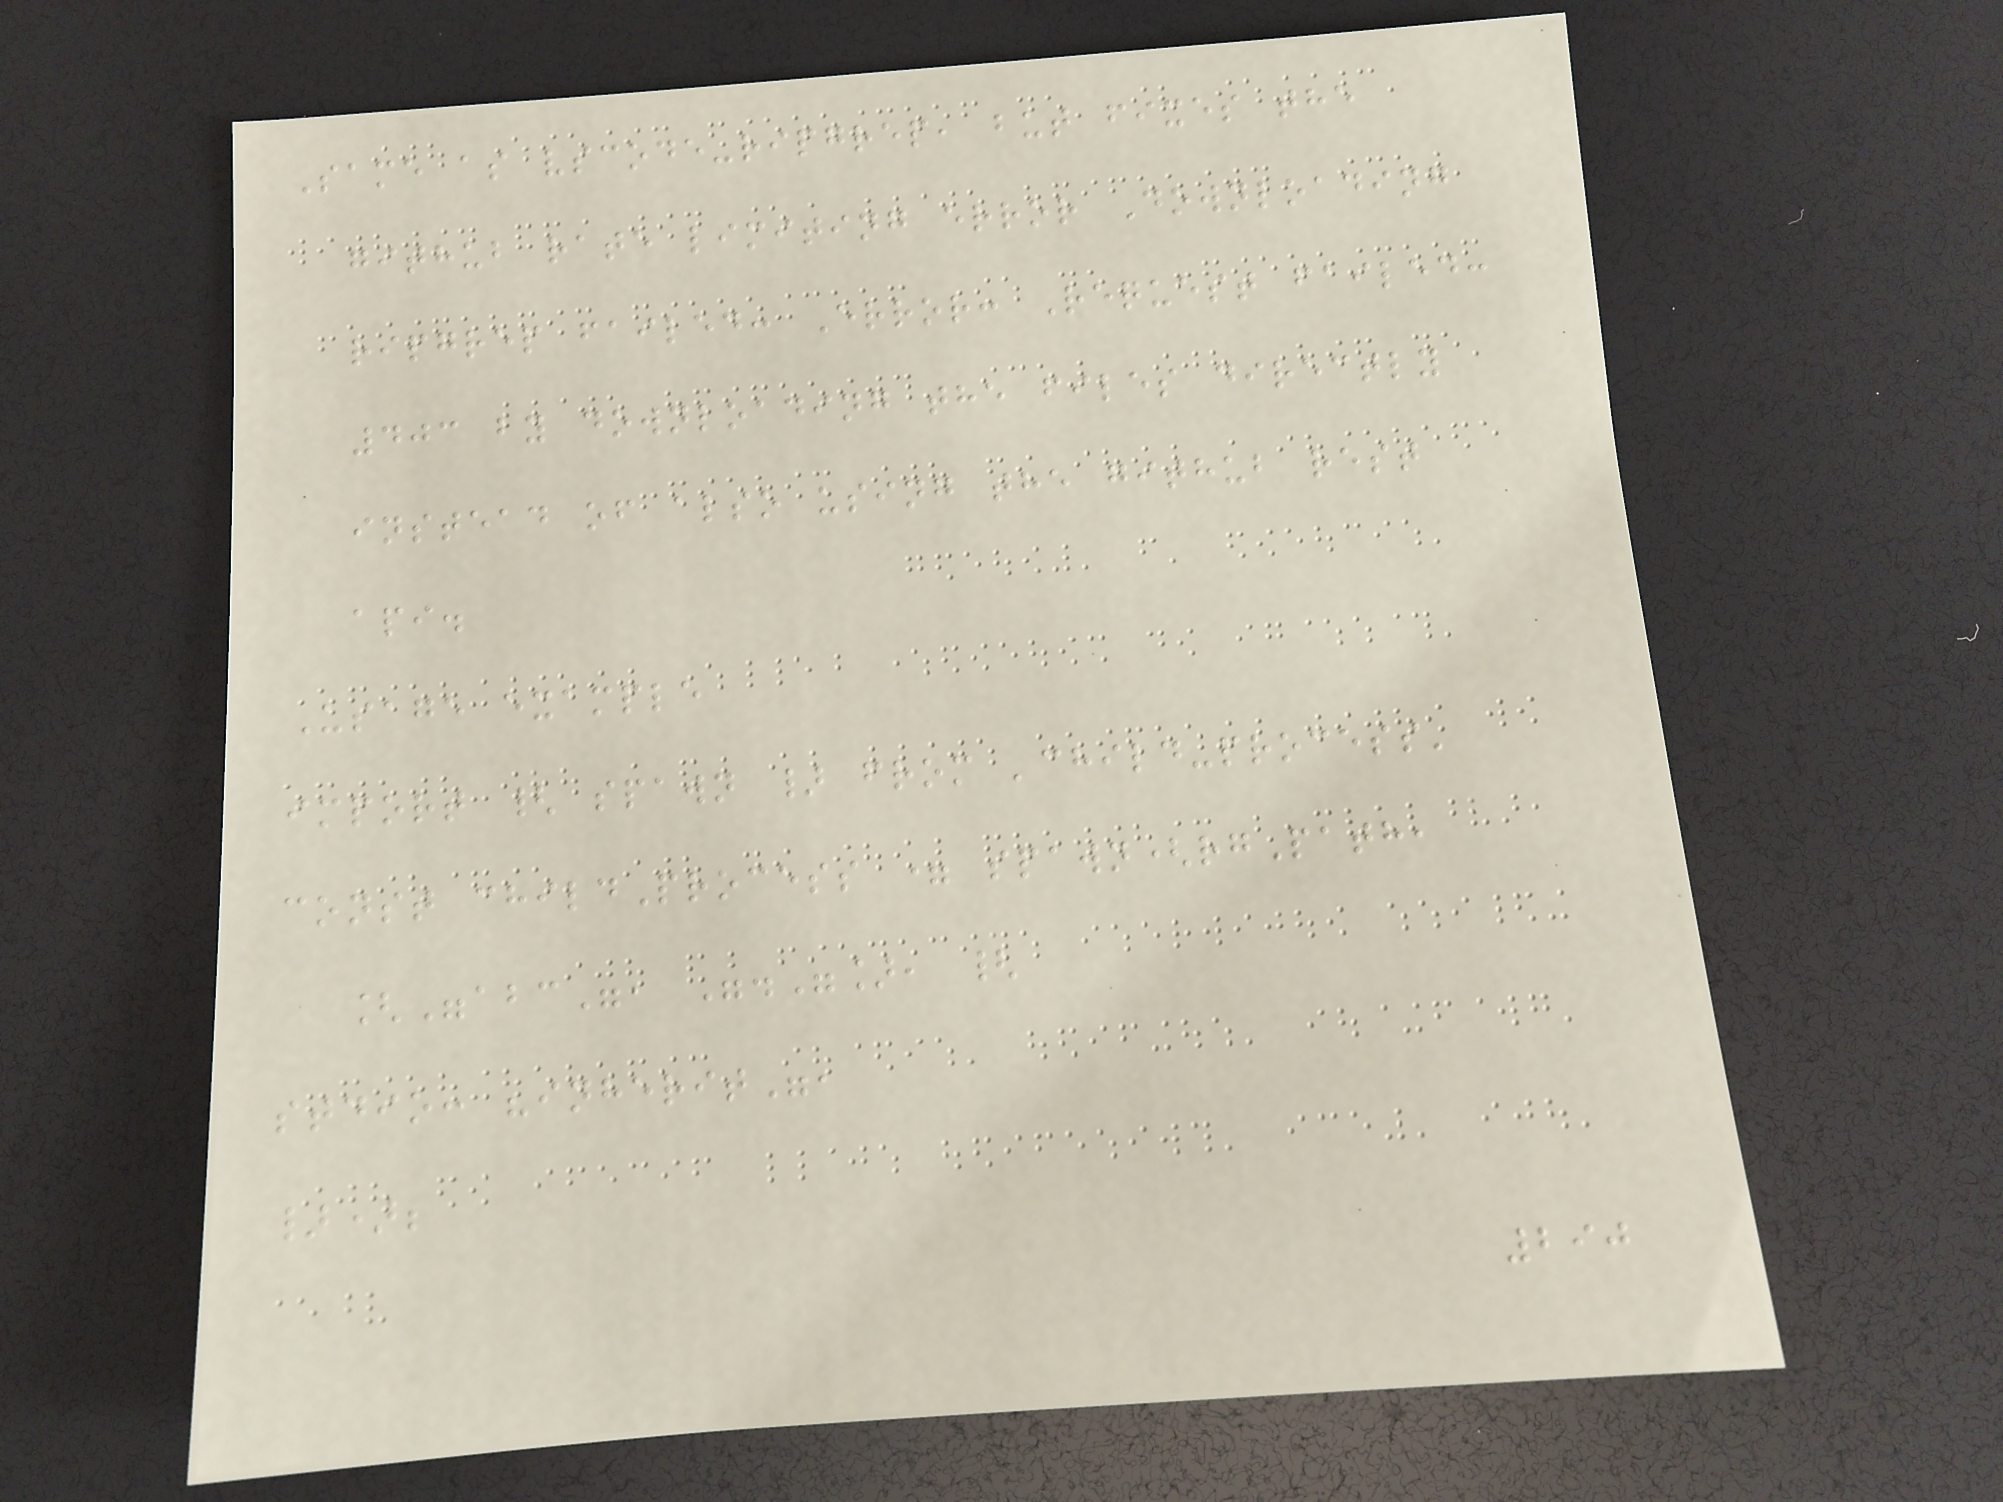Same as vscode-ripgrep, but fixes the
github rate limiting error Downloading
ripgrep failed: Error: Request failed:
403 by downloading the files directly
instead of also using the github rest
api.
Usage example
import { spawn } from 'child-process'
const childProcess = spawn(rgPath,
["abc", "."], {
stdio: "inherit",
});
290
